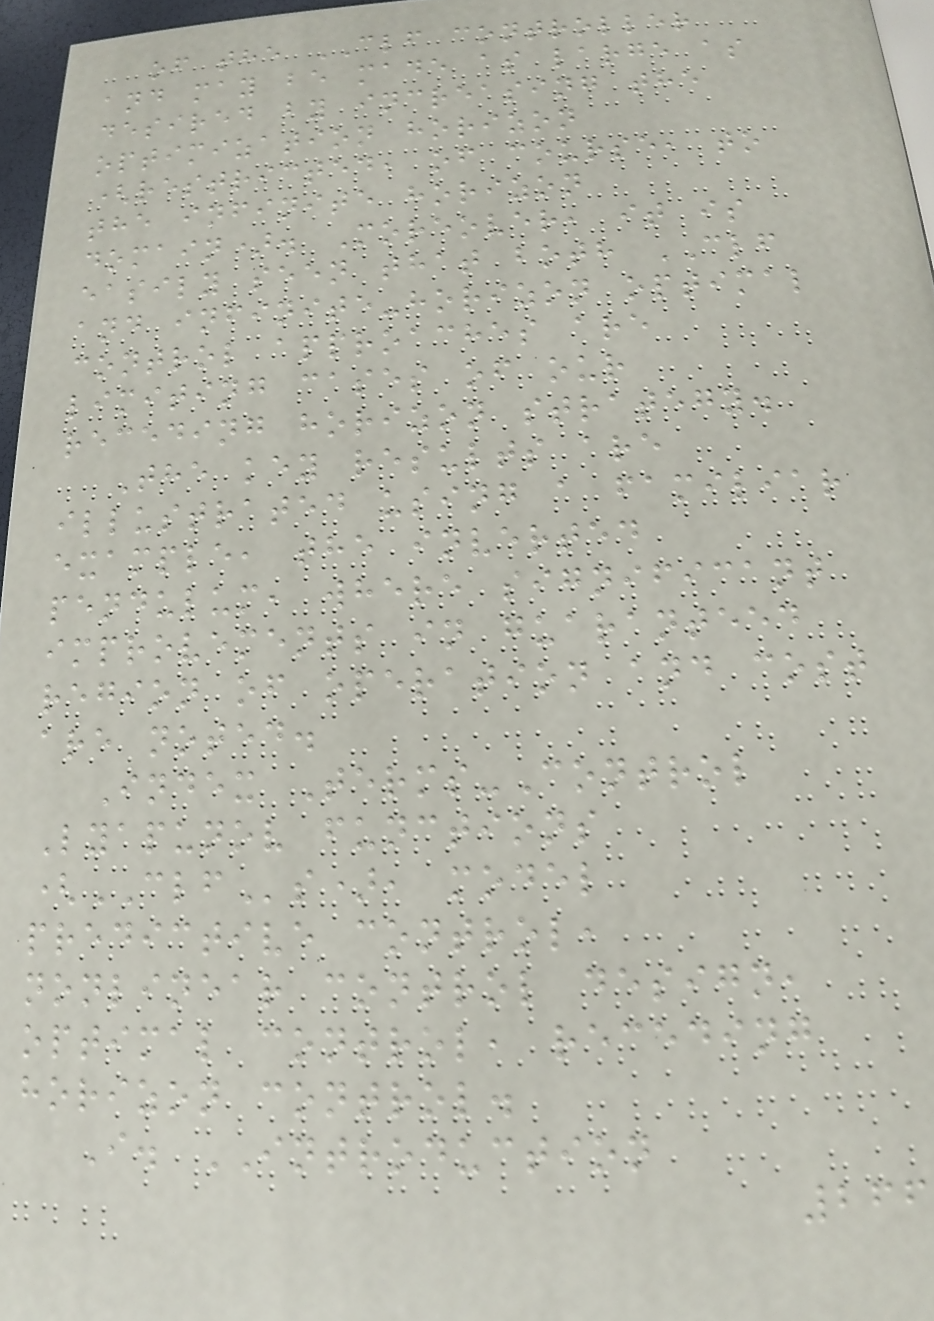of the CLF controller
and may be made as large as
desired by increasing the
optimization horizon
(restricted, of course, to
the infinite horizon
domain). Moreover, it is
easily seen that both CLF
and infinite-horizon optimal
control approaches are
limiting cases of our
receding horizon strategy.
The key results are
illustrated using a familiar
example, the inverted
pendulum, where significant
improvements in guaranteed
region of operation and cost
are noted.
Index Terms-Control
Lyapunov functions
(CLFs), model
predictive control,
nonlinear control design,
optimal control, receding
horizon control.
I. INTRODUCTION
266
